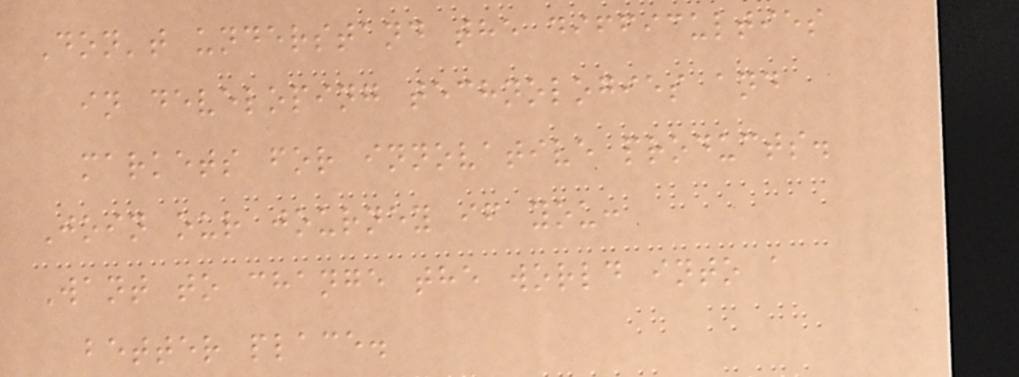Don't understand the difficulties
in developing technologies and
markets for innovative products.
Join our journey if you:
Want to change the world into a
better place.
